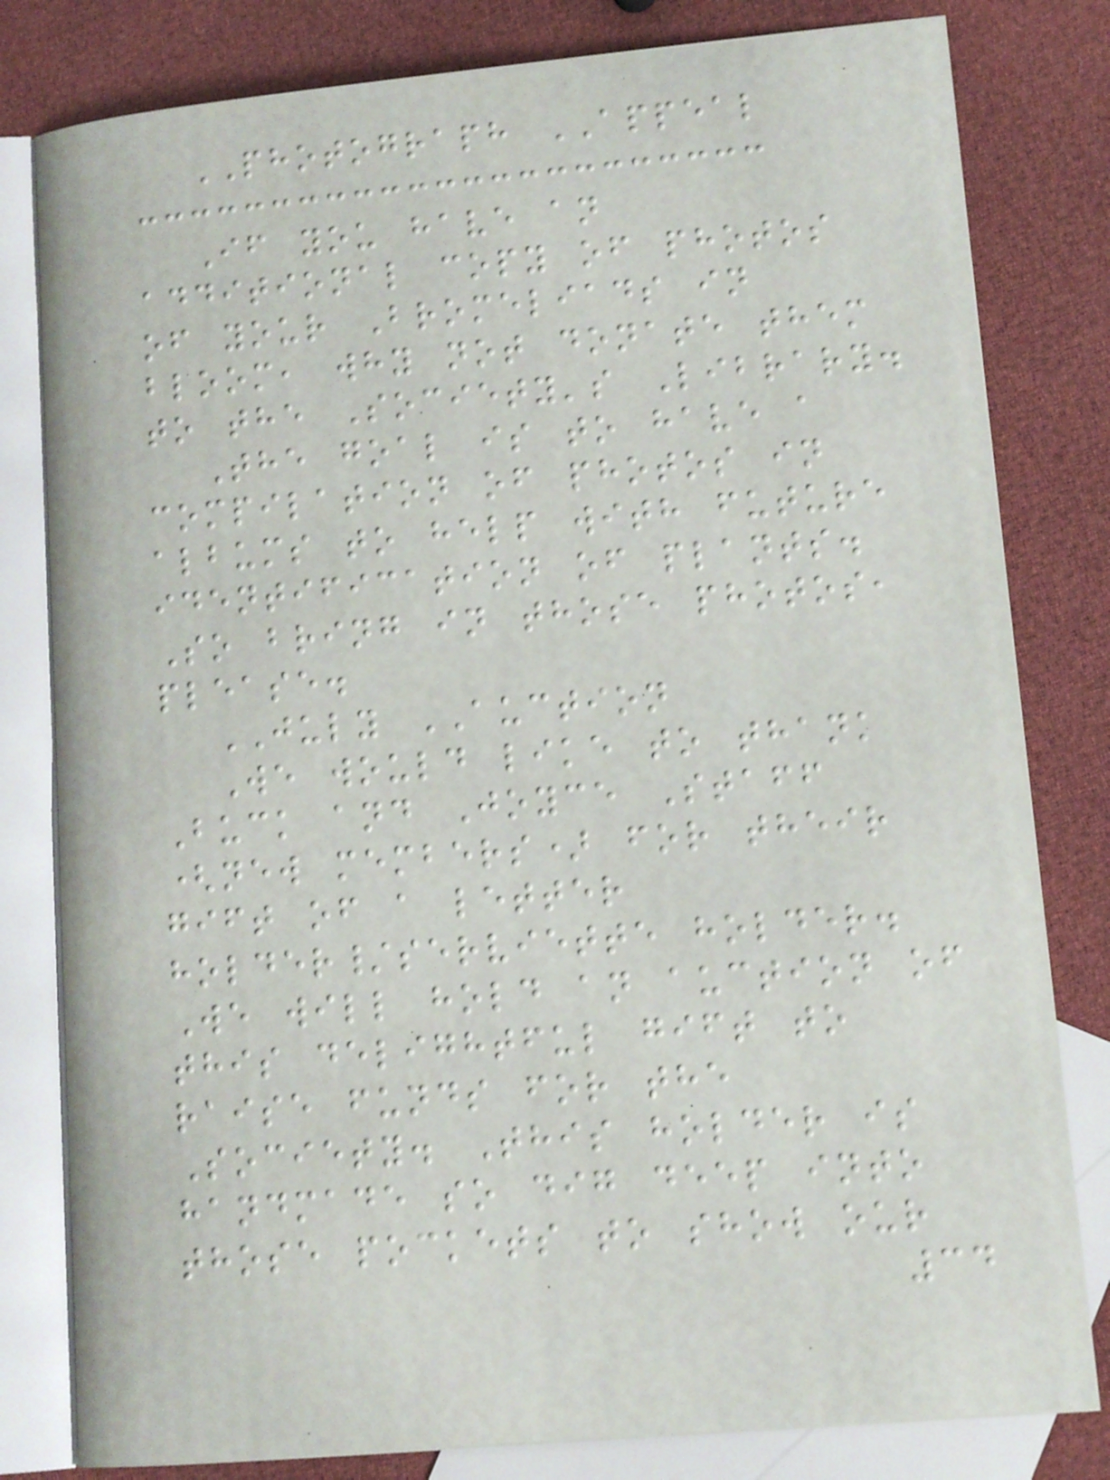PHOTOGRAPH APPEAL
If you have an
additional copy of photos
of your Bromeliads in
bloom, why not donate them
to the Society's Library.
The goal is to have a
compilation of photos in
albums to help with future
identification of plants.
So bring in those photos,
please.
JULY AUCTION
We would like to thank
Buck and Joyce Staff
(new members) for their
gift of a letter
holder/serviette holder.
We will hold an auction of
this delightful gift to
raise funds for the
Society. This holder is
handmade so dig deep into
those pockets to show our
34
